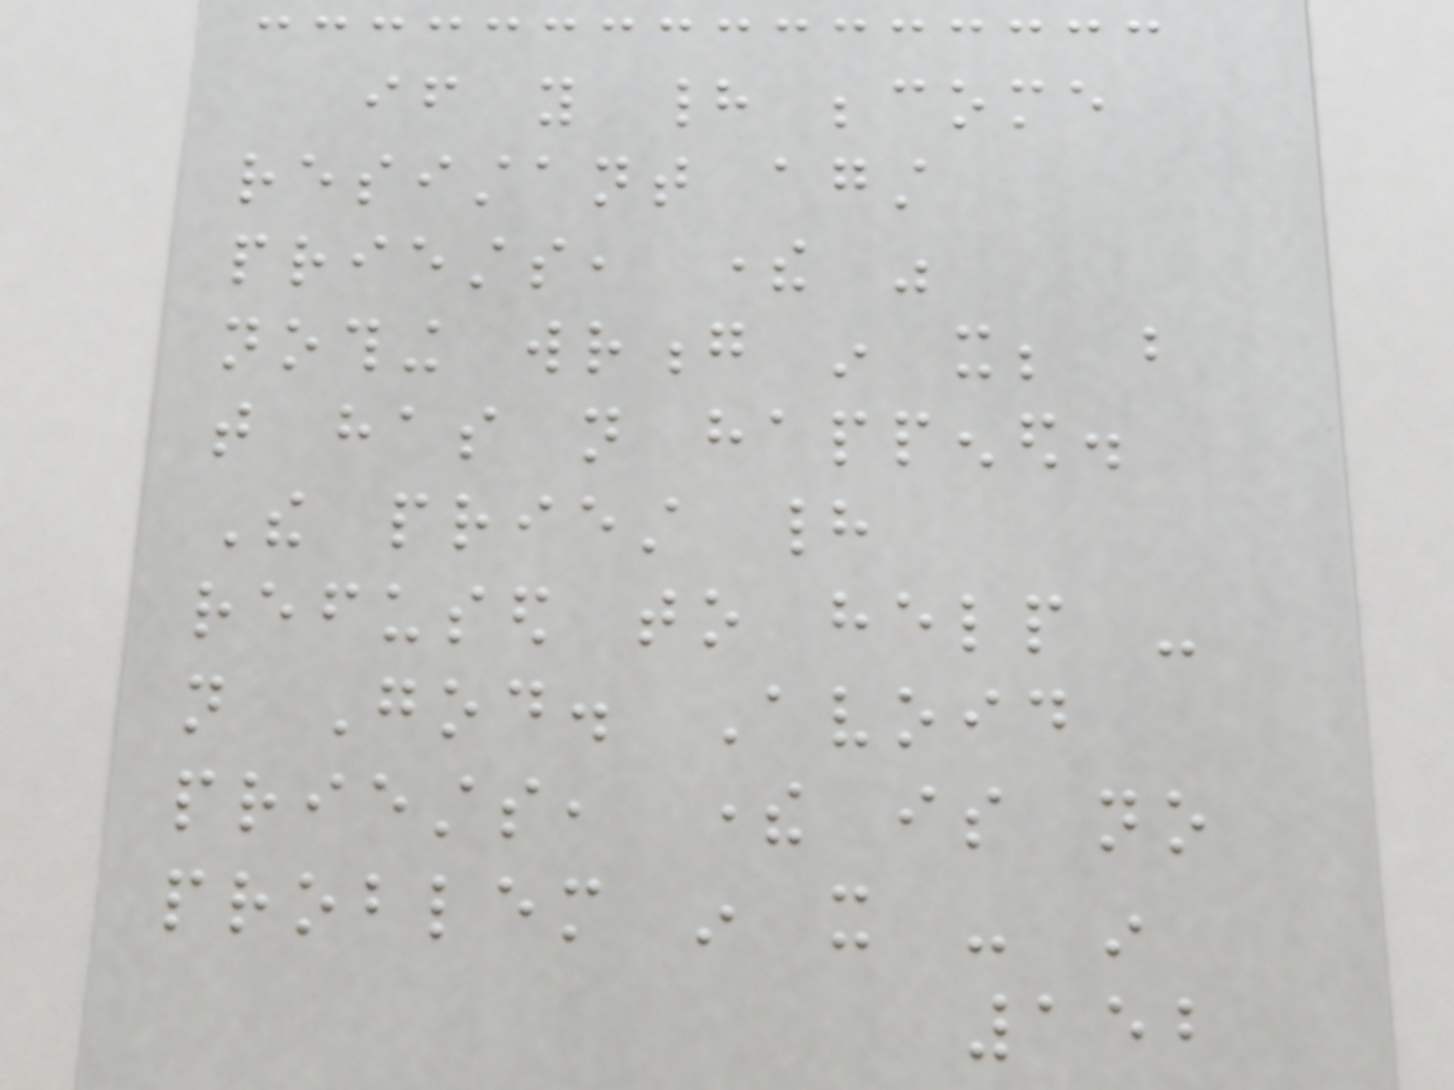if you had become
resistant against
priests, there was
nothing wrong in it; but
that has not happened.
The priest had
refused to help -
not God. Avoid
priests, there is no
problem in it - in
152
